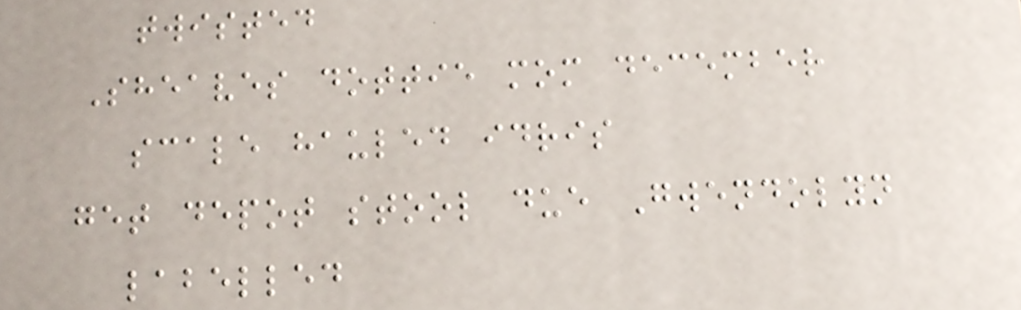twisted
Sheaves dottie mom december
scale hauled idris
get depot stool due Gwendolyn
labelled
